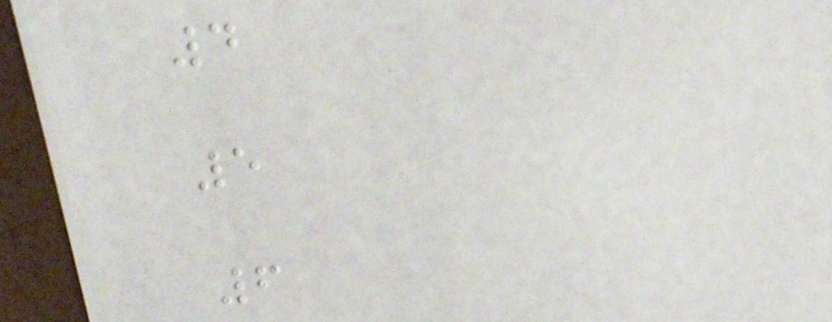4
5
6
